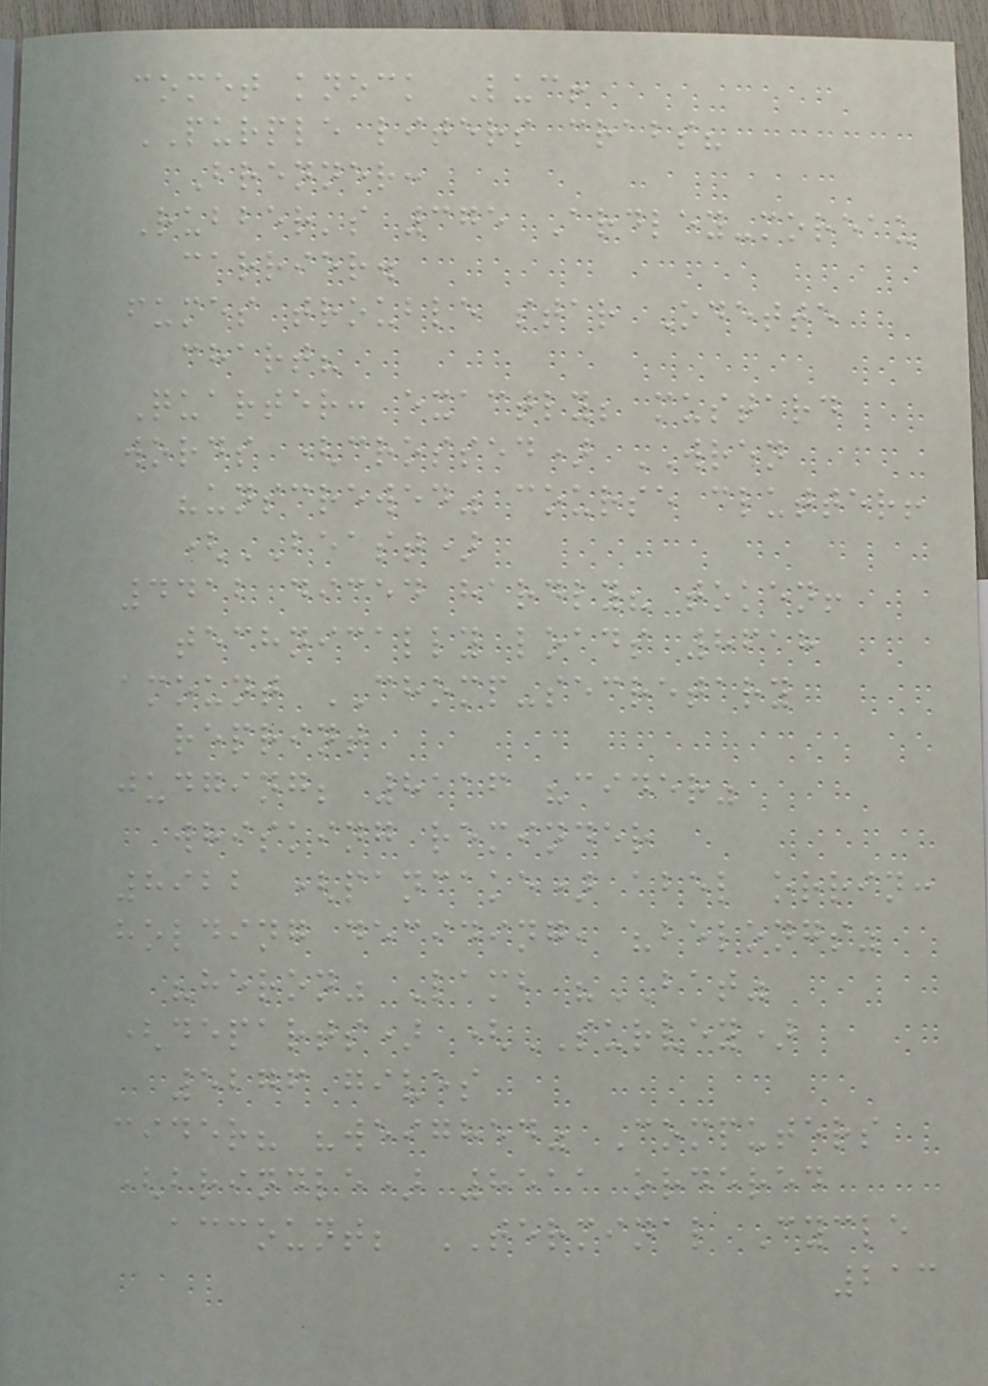comet knock Luc!
PURPLE liters crabs?
Brenner:
Rubber's 375 Ardley-moreau
carrier.
fumes trouble star Odette
chart?
Quarter: exactly; mustard
words (crossed) WREN
"unscrewed" course clutter!
(BEAST)
4412 diced hardly? token!
technically loads 8618
amount CHOMP-secretary
reprint
judging; 8116 "cider"
whisking reminder
8922 (pancake) abel orrin:
holding deciding, "belongs"
"heron" Lamb "BAT"
(departs) (SURVEY)
5276 gives
cider? "weighed" Computers
(brindle) 8511 ordered
account; TERMINAL Cycle
213
